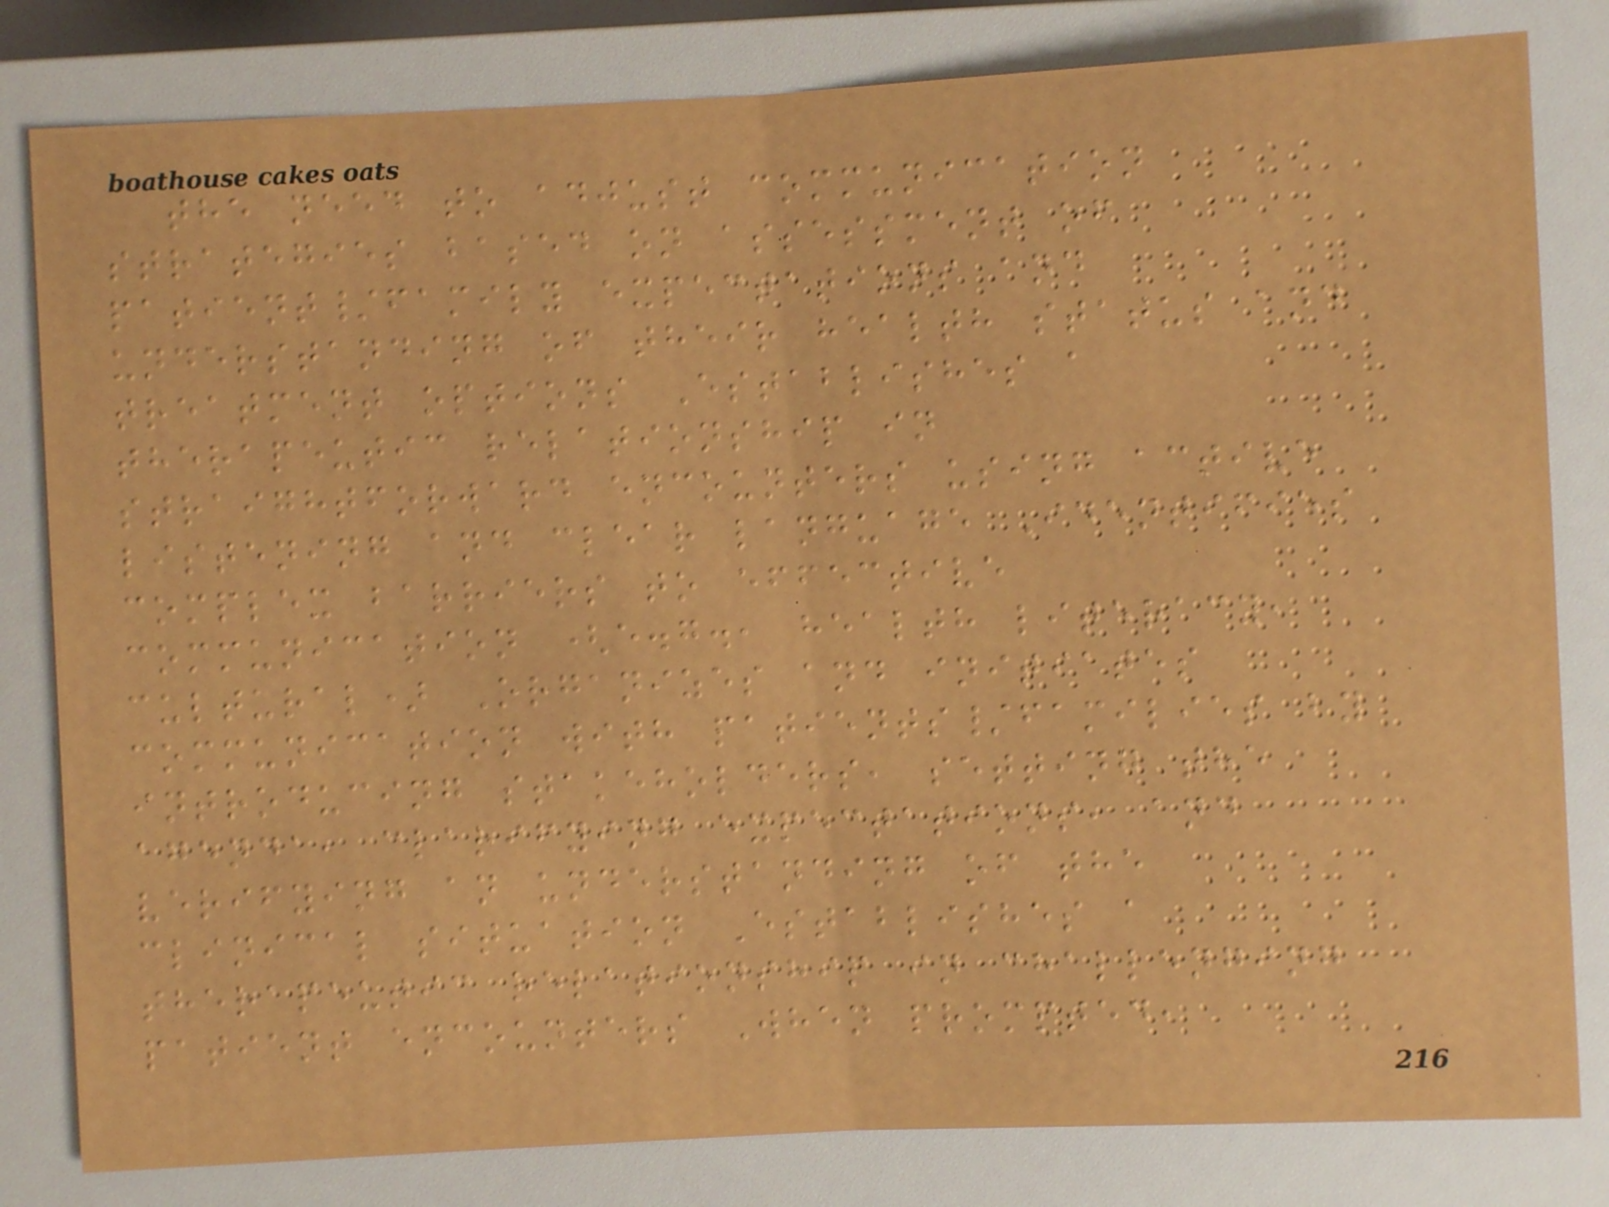the need to adjust communication
strategies based on assessment of
patient/family expectations and
understanding of their health status and
treatment options Establishes a
therapeutic relationship in
straightforward encounters using active
listening and clear language Identifies
complex barriers to effective
communication (e.g., health literacy,
cultural) Organizes and initiates
communication with patients/families by
introducing stakeholders, setting the
agenda, clarifying expectations, and
verifying an understanding of the
clinical situation Establishes a
therapeutic relationship in challenging
patient encounters When prompted,
